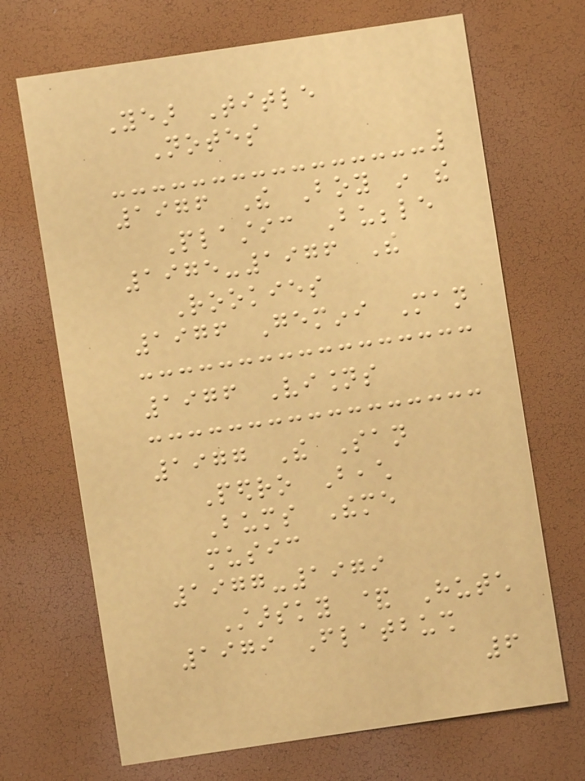Year Title
Notes
1976 The Boy in the
Plastic Bubble
1975-1976 The
Rookies
1976 Gemini Man
1976 Visions
1977 The San
Pedro Beach
Bums Theme
music
1977-1979
Starsky & Hutch
1979 Flatbush
6
